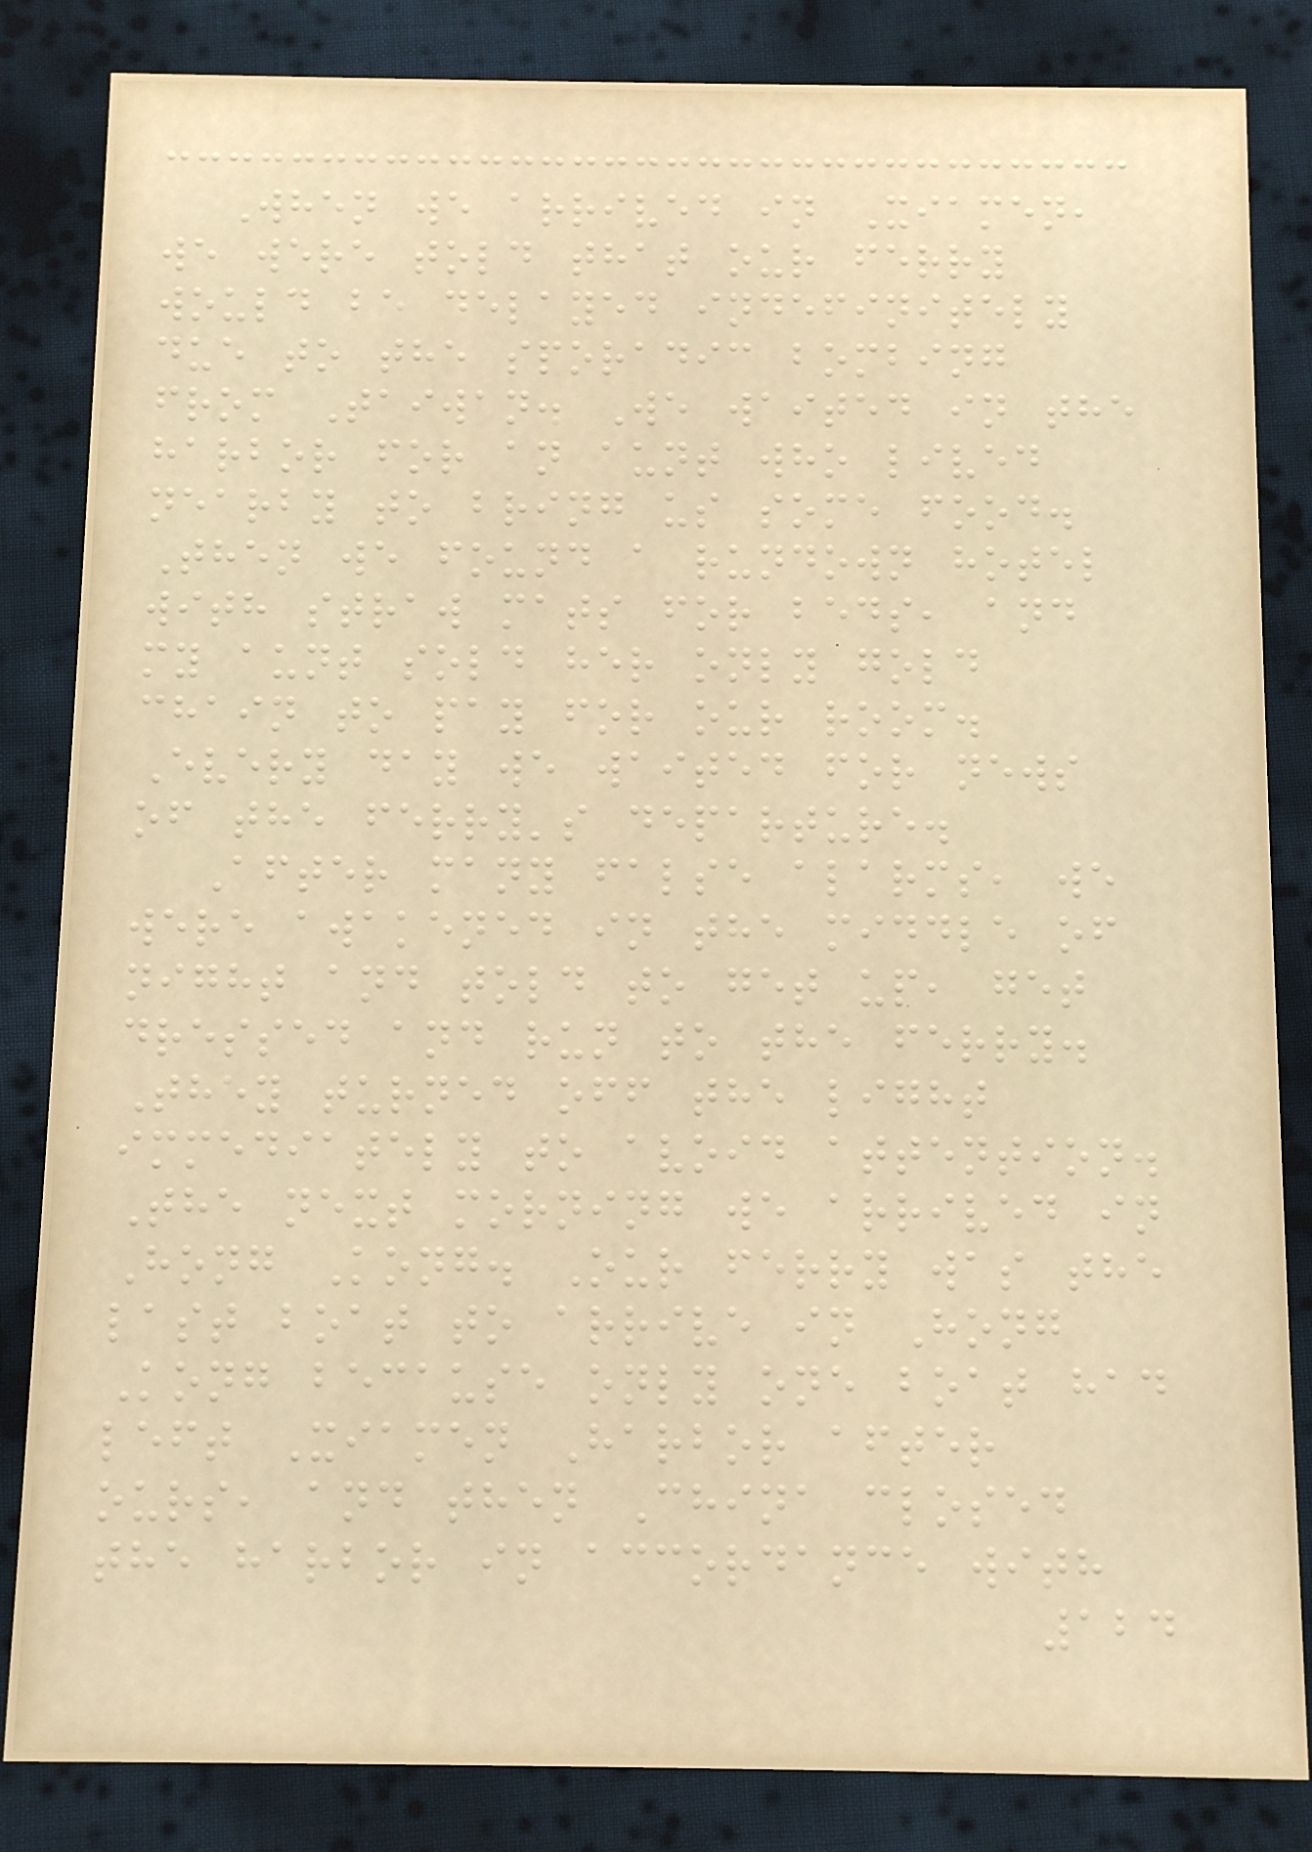When we arrived in Xiamen,
we were told that our ferry
would be delayed indefinitely
due to the sporadic bombing
from Taiwan. We waited in the
harbor for an aunt who lived
nearby to bring us some food.
Then we found a rundown hotel
with straw mats for beds, and
my aunt sold her only gold
chain to pay for our room.
Every day we waited for news
of the ferry's departure.
After many false alarms, we
were awakened in the middle of
night and told to get up, get
dressed and run to the ferry.
They turned off the light
immediately to avoid attention.
The next morning we arrived in
Hong Kong. Our ferry was the
last boat to arrive in Hong
Kong because only one boat had
left Xiamen Harbor after
ours, and then China closed
the harbor in accordance with
124
